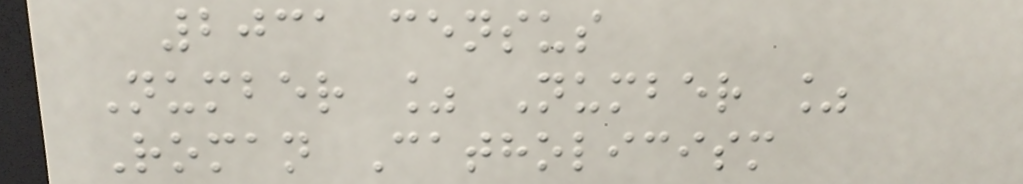2031 census
Number % Number %
Roman Catholicism
